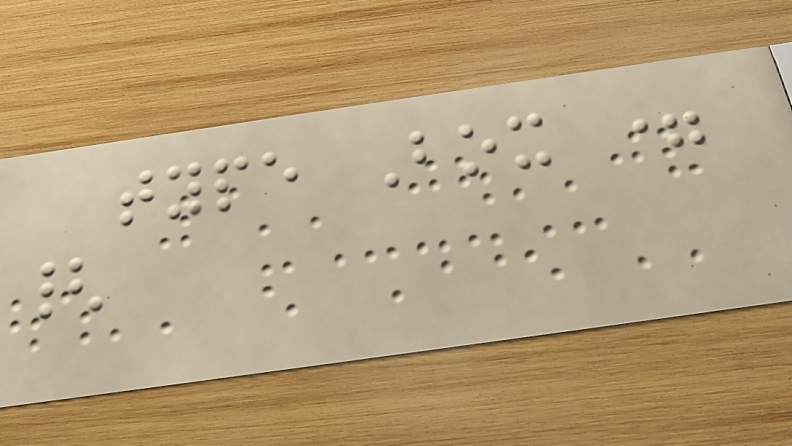type Box =
{
